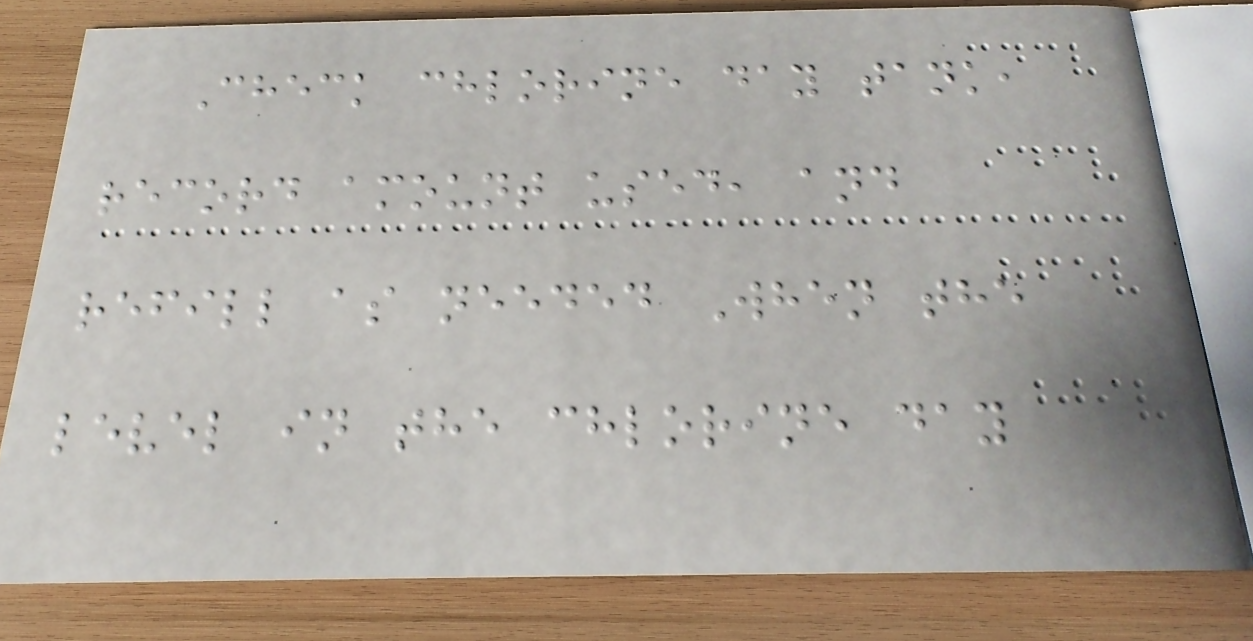Check chlorine day tank,
record amount used, and
refill as needed When the
level in the chlorine day
